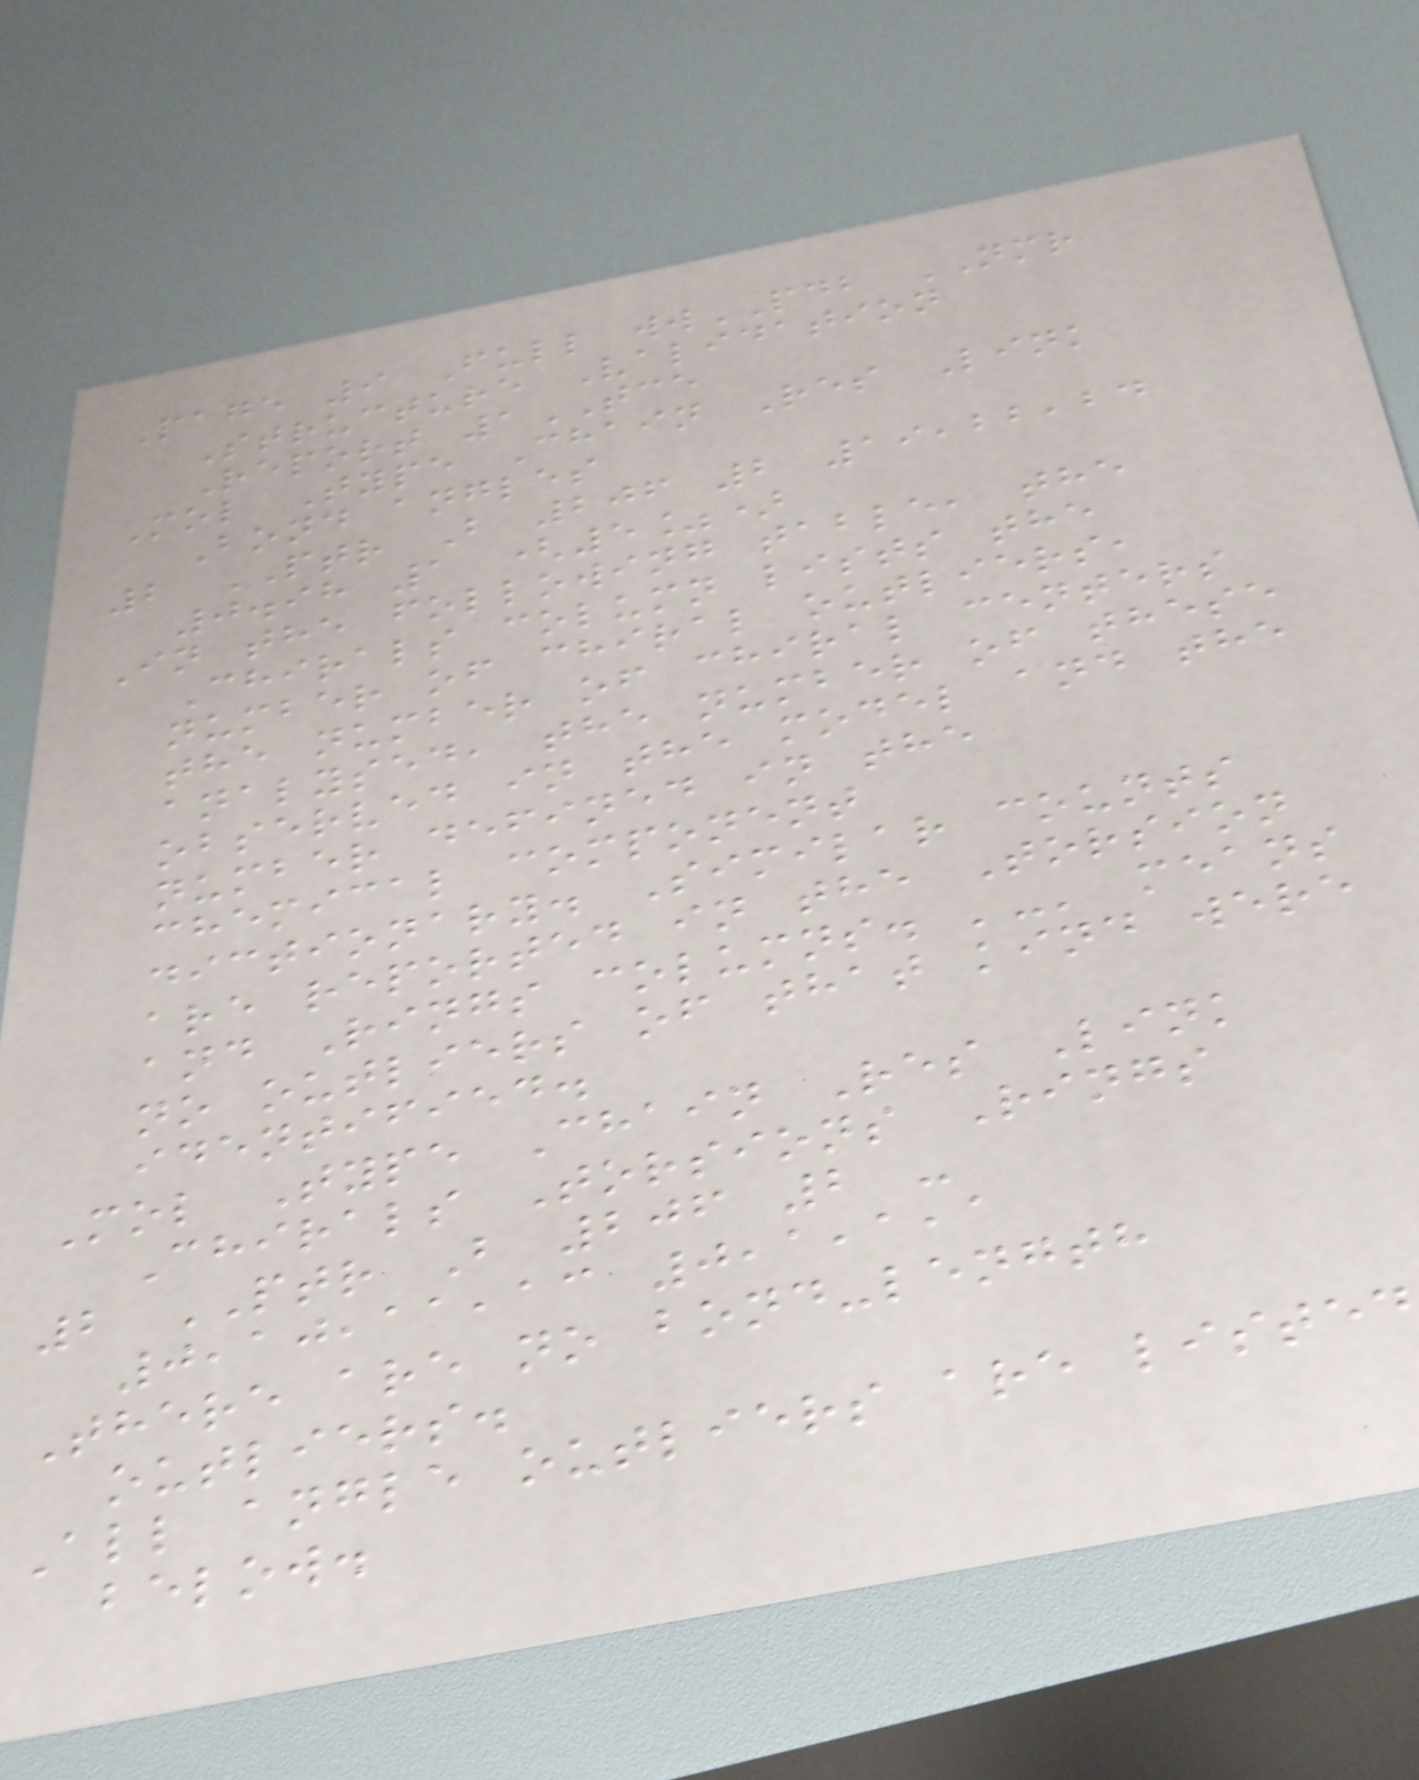Page 9 Full wwPDB NMR
Structure Validation
Report 1TCE
Mol Type Chain Res Link
Bond angles
2 PTR B 206 2 19,22,24
0.98 1 (5%)
In the following table, the
Chirals column lists the
number of chiral outliers,
the number of chiral centers
analysed, the number of these
observed in the model and the
number defined in the
chemical component
dictionary. Similar counts
are reported in the Torsion
and Rings columns. '-' means
no outliers of that kind were
identified.
Mol Type Chain Res Link
Chirals Torsions Rings
2 PTR B 206 2 -
0,10,11,13 0,1,1,1
There are no bond-length
outliers.
All angle outliers are listed
below.
